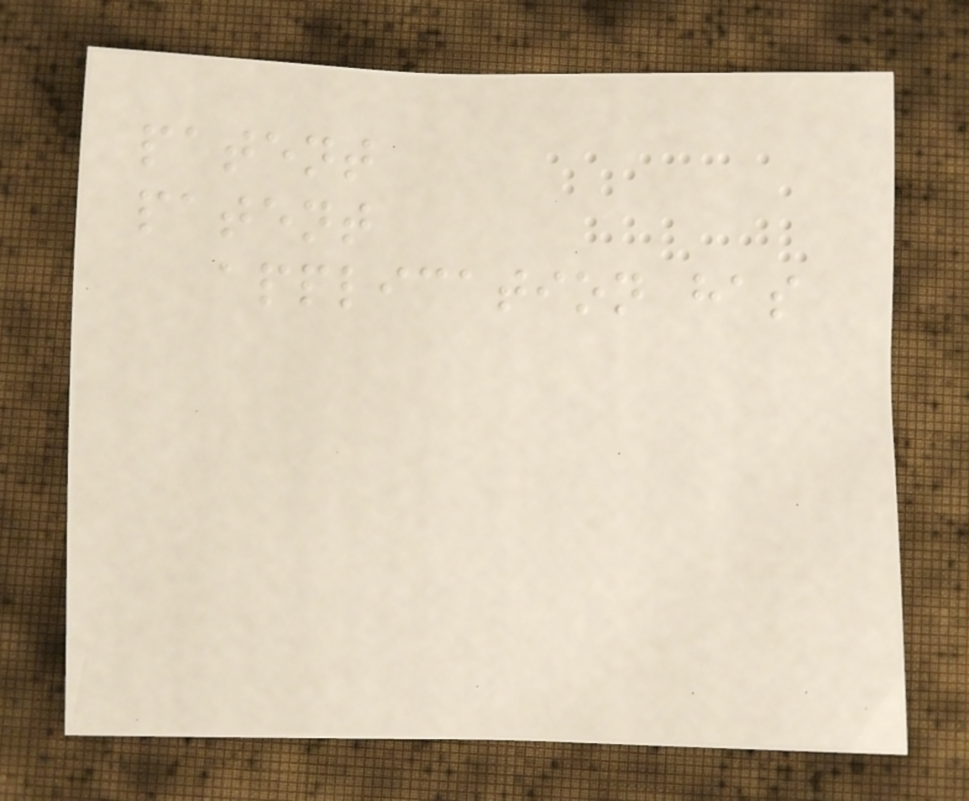patent
patent
application has
